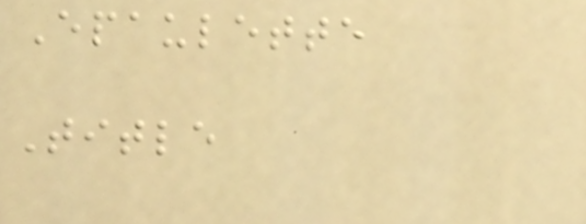Epaulette
Title
